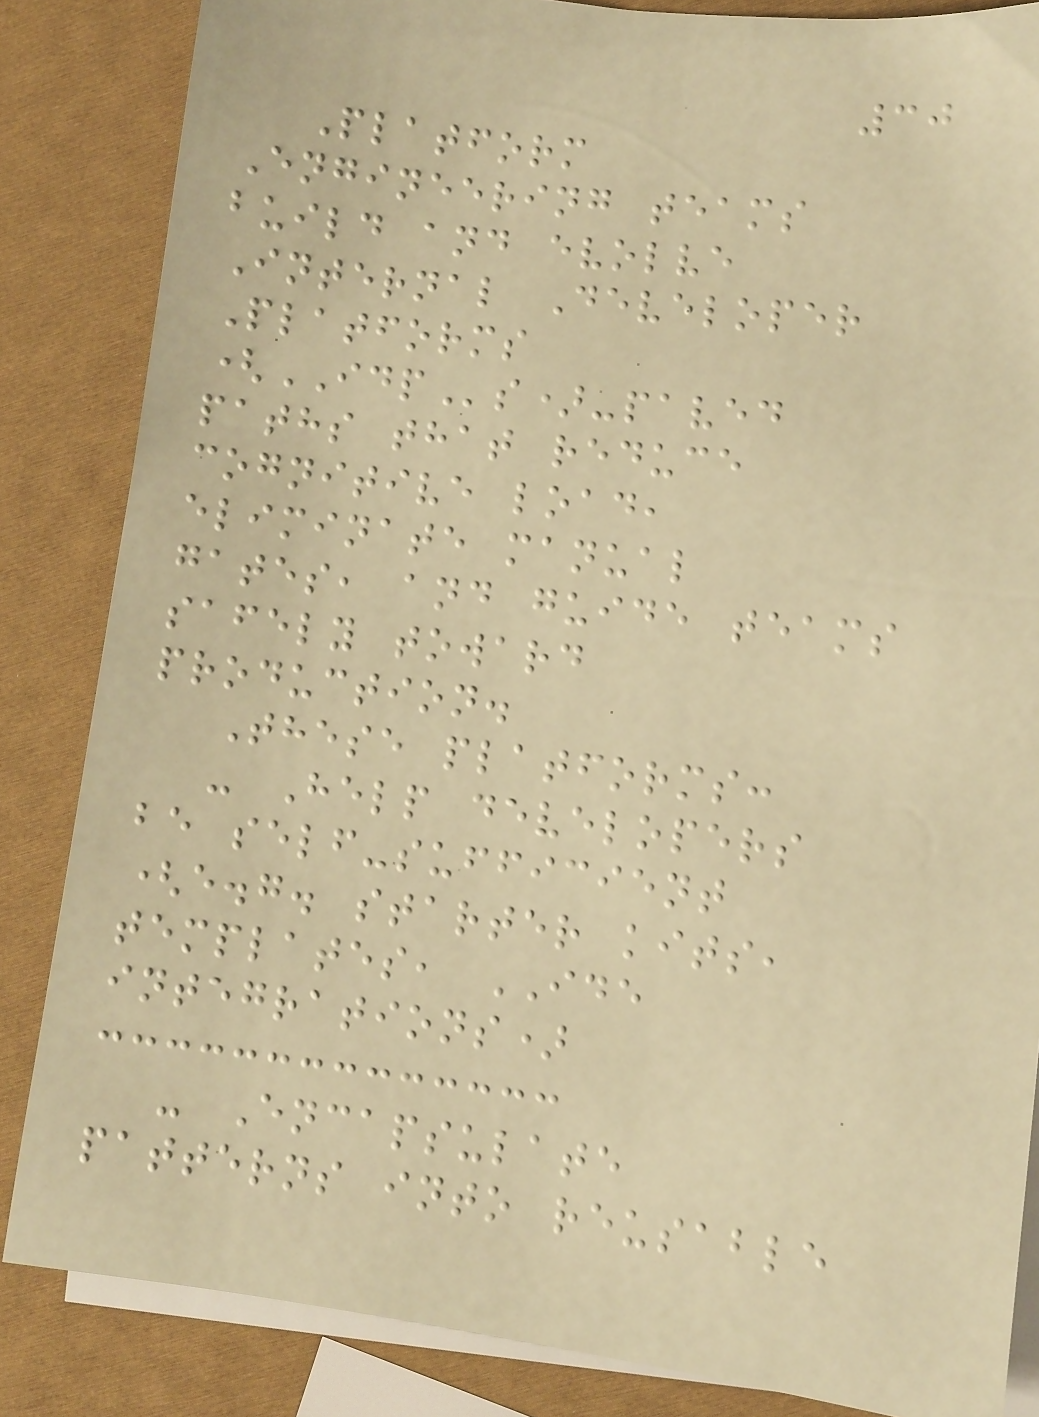30
Platform
Engineering teams
build and evolve
Internal Developer
Platforms
(IDPs)-paved
paths that reduce
cognitive load,
eliminate manual
gates, and guide teams
safely toward
production.
These platforms:
- Help developers
be self-sufficient
(e.g. starter kits,
templates, IDE
integrations)
- Encapsulate
patterns into reusable
